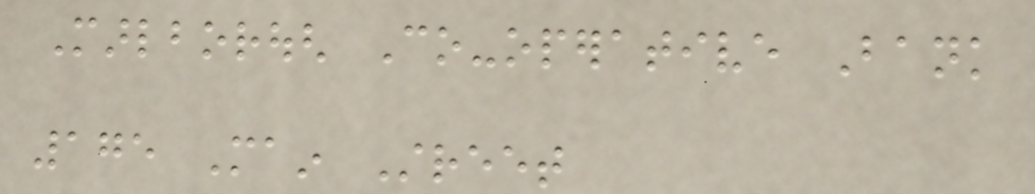Marlborough Co-operative Bank
175 Main Street
